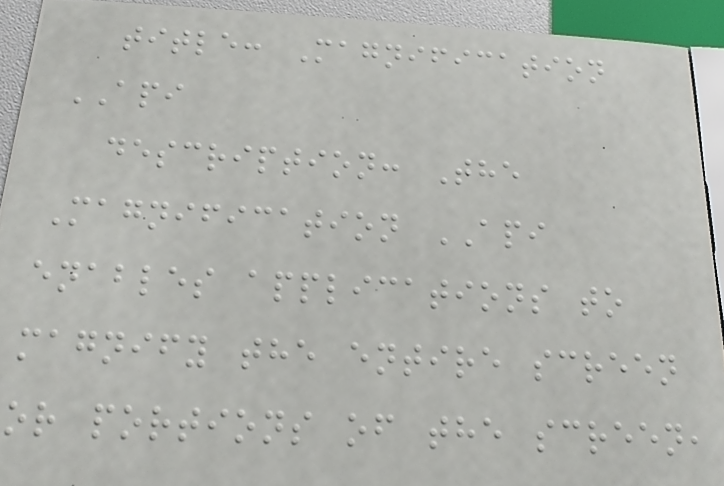title: Magnification
API
description: The
Magnification API
enables applications to
magnify the entire screen
or portions of the screen,
